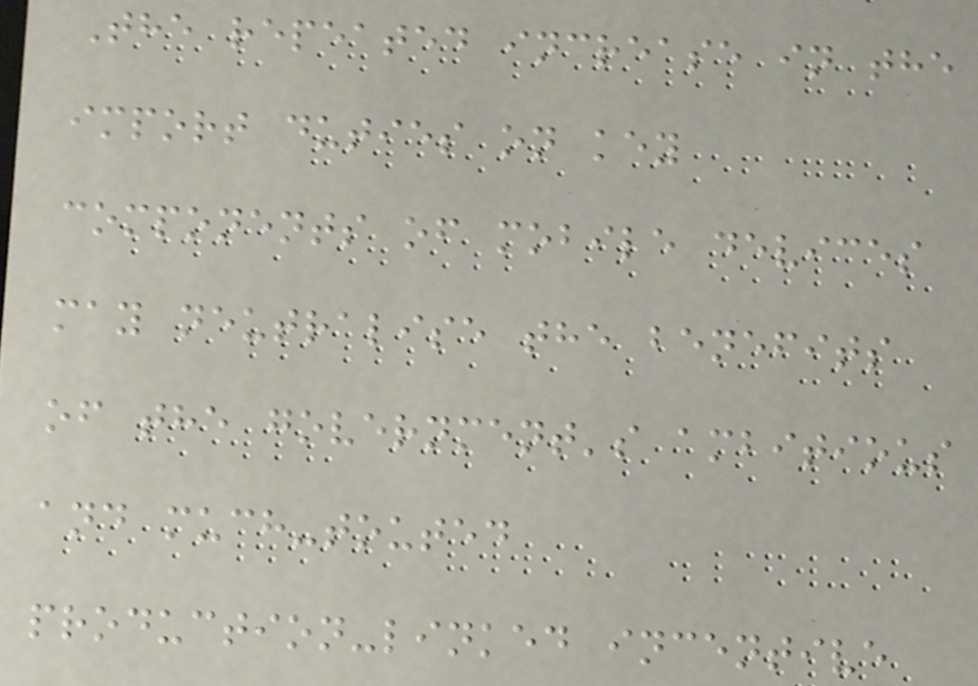The repeated increase in the
import duties on key
components of mobile devices
may neutralise the benefits
of the government's ambitious
and much-touted
production-linked incentive
